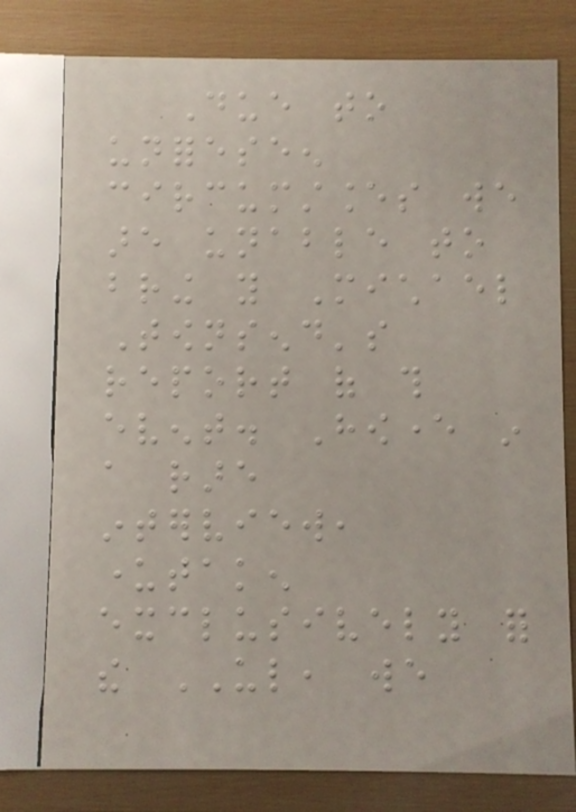Due to
unforeseen
circumstances we
are unable to
bring you Michael
Townsend's
report of this
event. However in
a rare
interview,
undertaken
exclusively for
the UL, we
